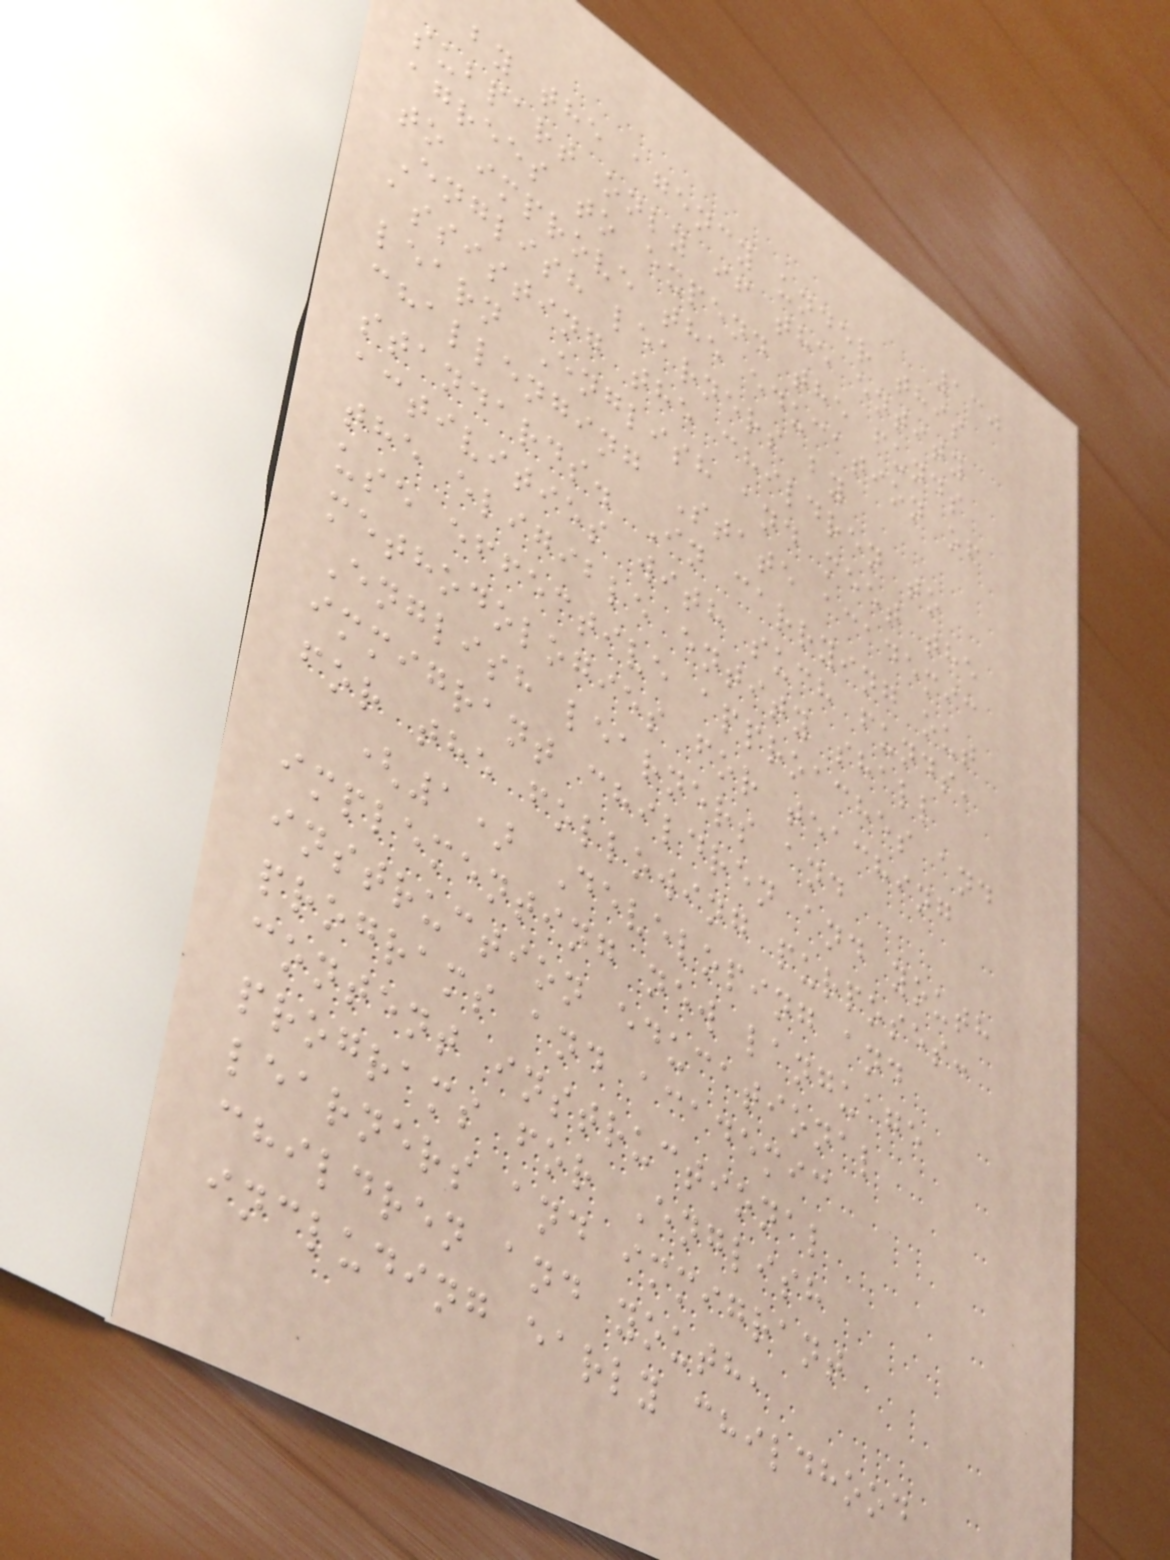130
by the agency under this
subpart only if the entity
agrees to expend the funds
to improve the education of
English learners by
assisting the children to
learn English and meet the
challenging State academic
standards. In carrying out
activities with such funds,
the eligible entity shall
use effective approaches and
methodologies for teaching
English learners and
immigrant children and youth
for the following purposes:
(1) Developing and
implementing new language
instruction educational
programs and academic
content instructional
programs for English
learners and immigrant
children and youth,
including early childhood
